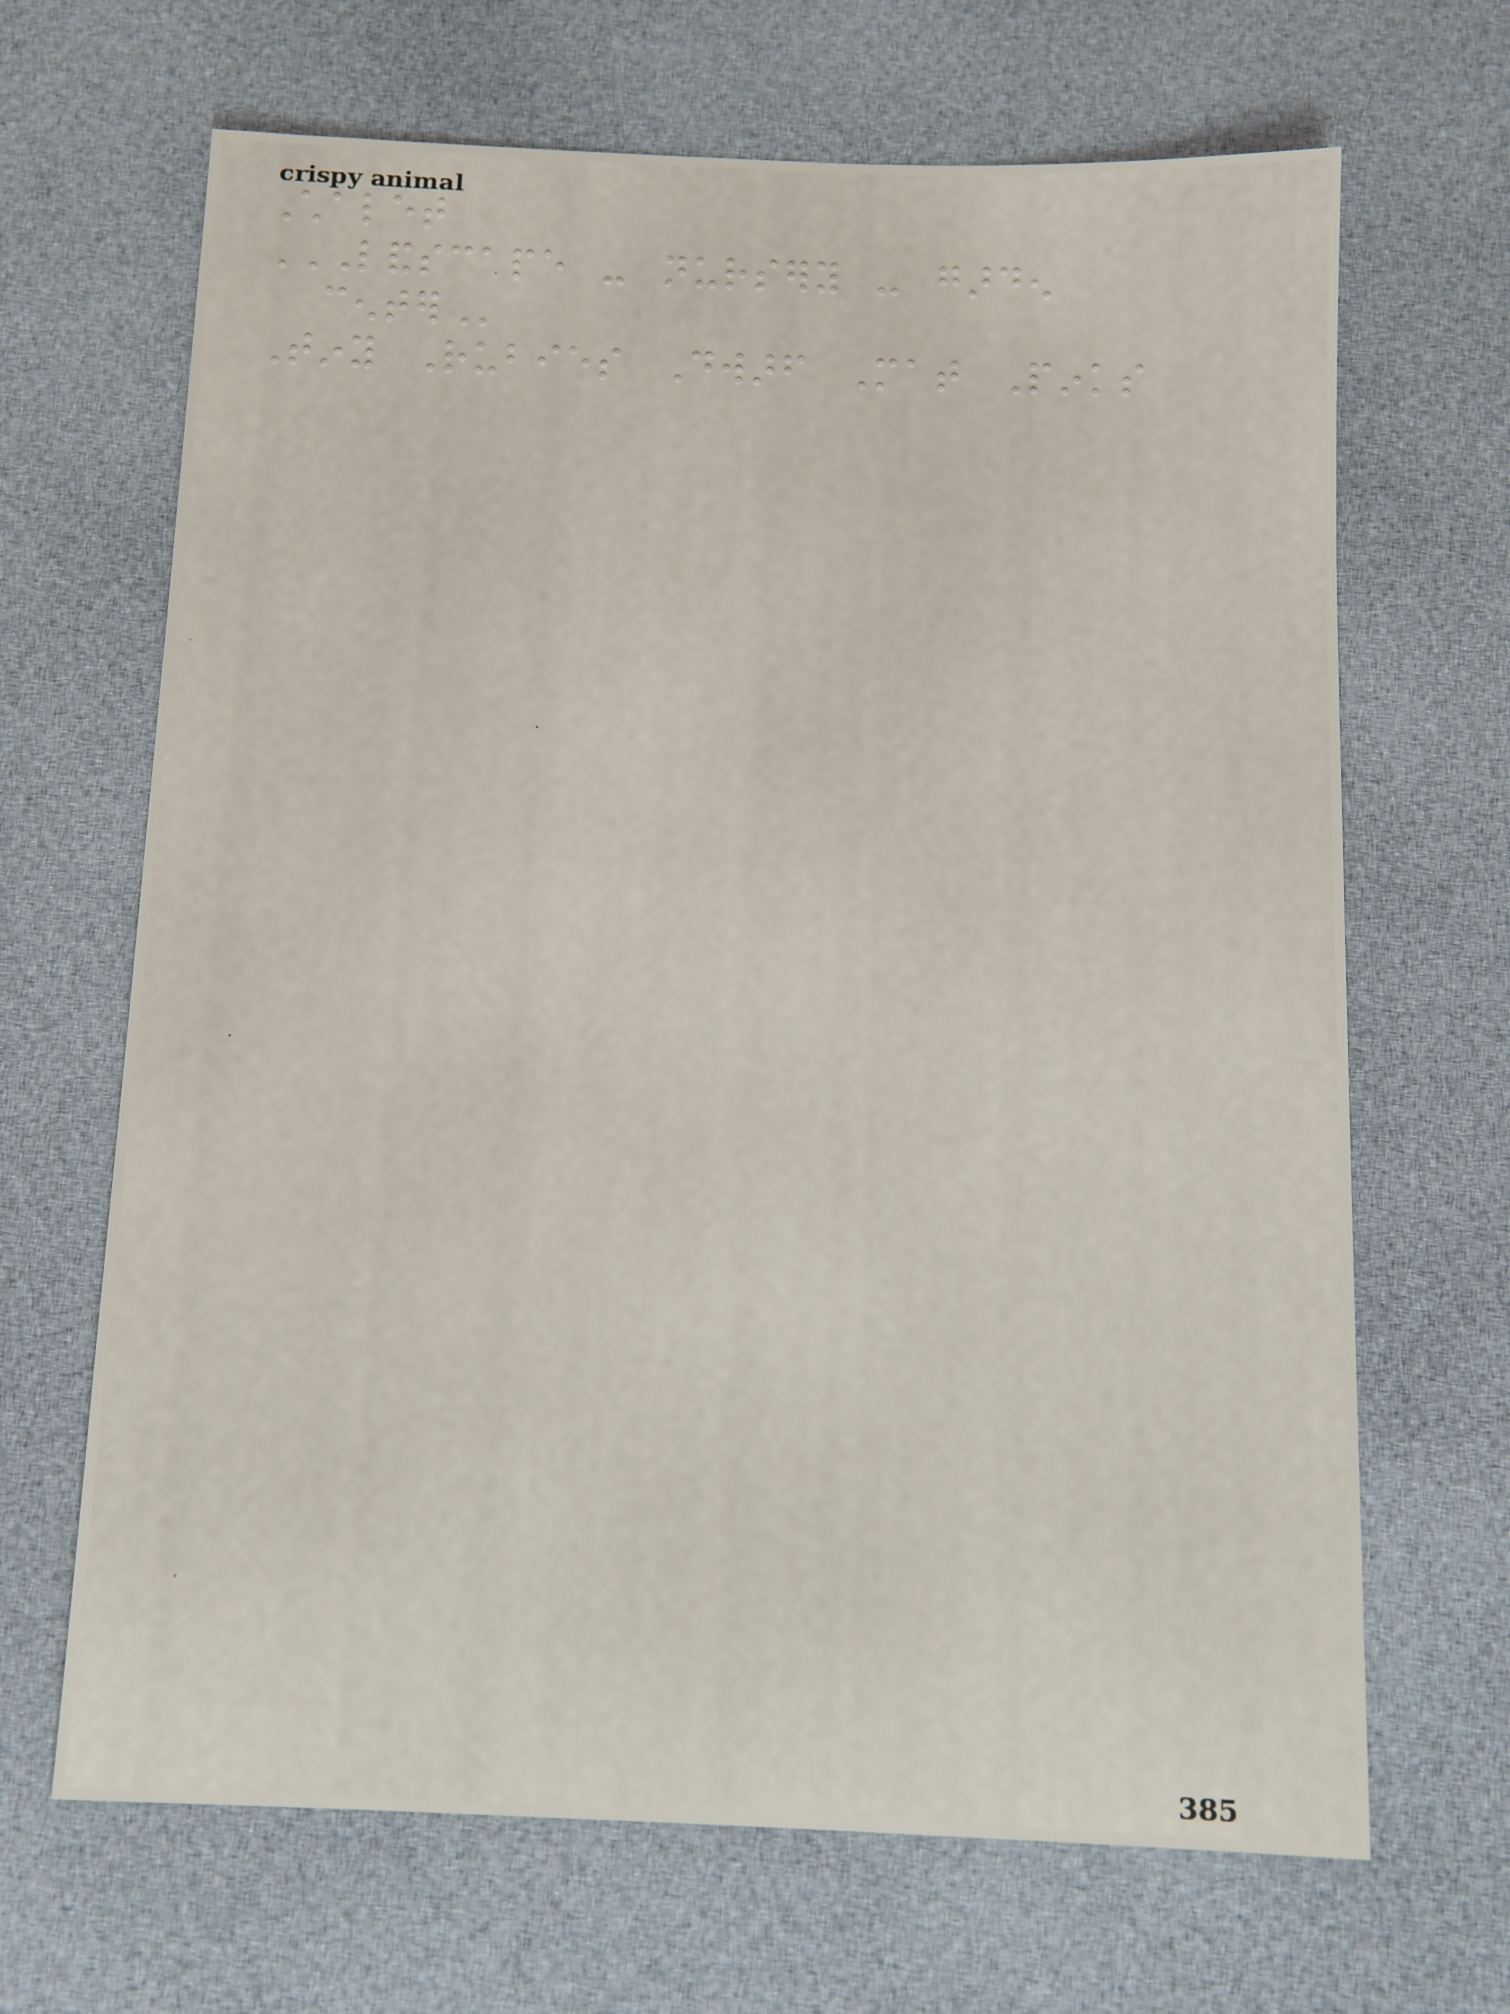Chalet
LANDSCAPE - NURSERY - GARDEN
CENTER
Tiny Rubies Dwarf Mat Pinks
